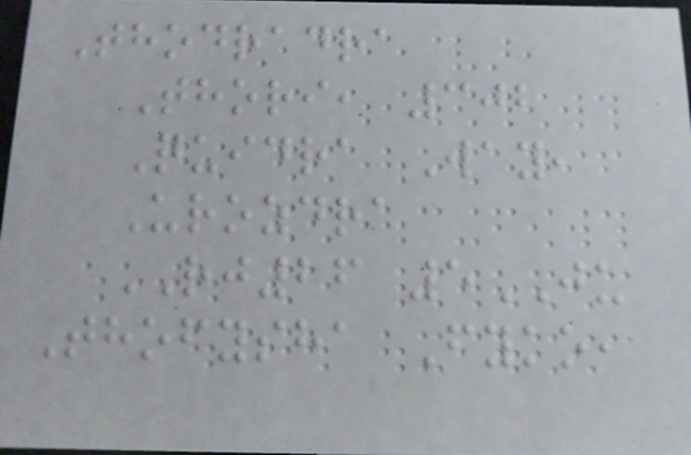Thodradra
Thori, 302
Quidra Way,
Urozdra
RJ26 5JU
Thofysha Fyko,
